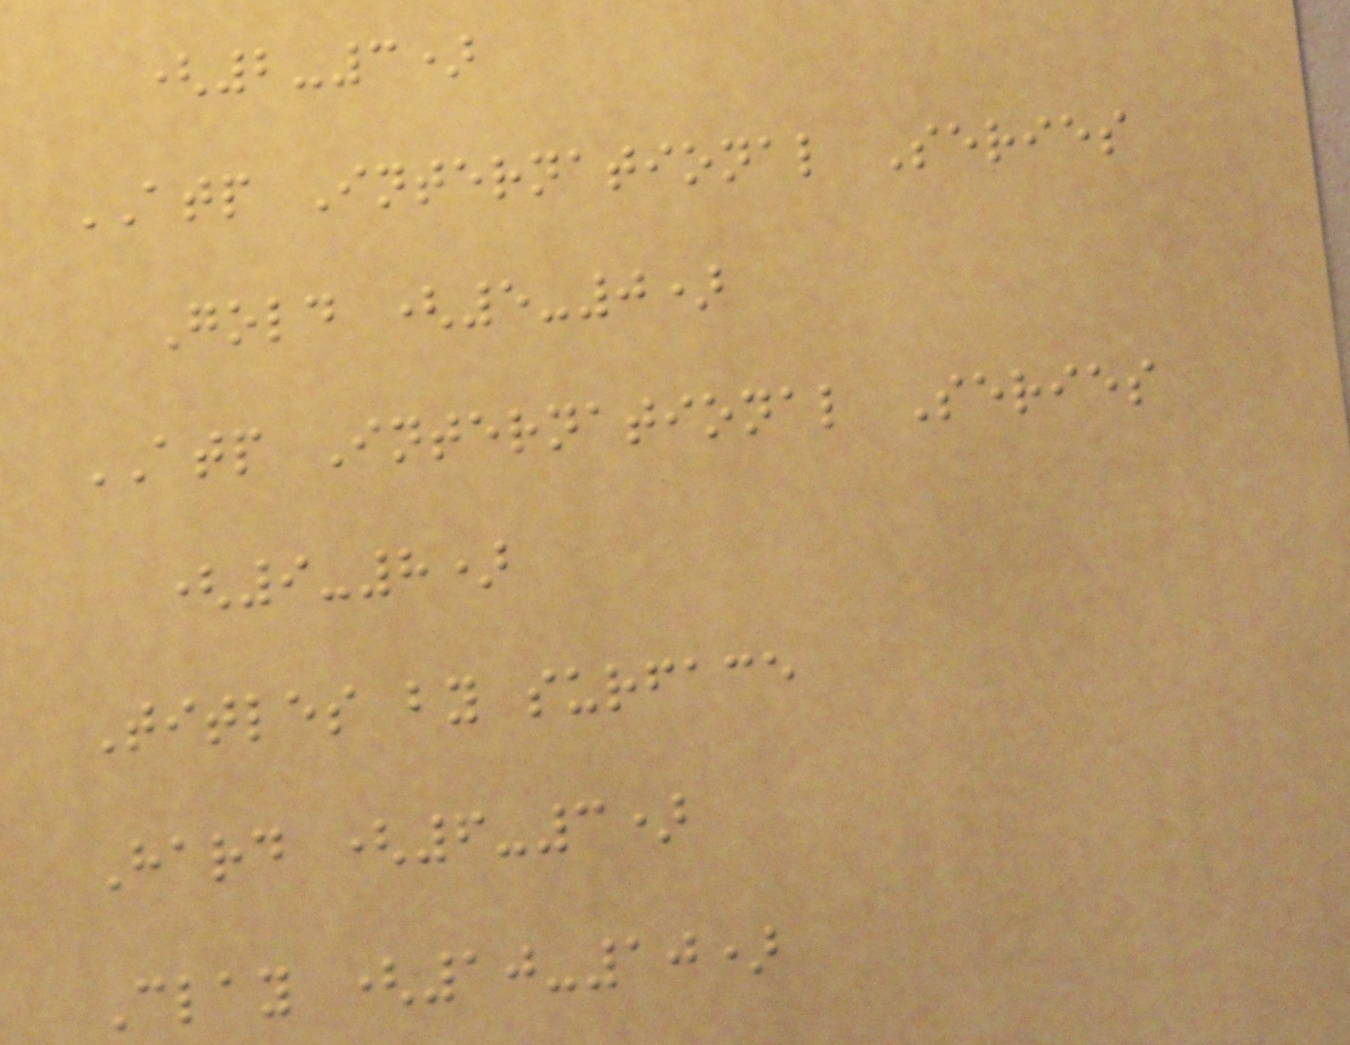(2-3)
ATP International Series
Gold (5-0)
ATP International Series
(9-8)
Titles by surface
Hard (6-3)
Clay (10-10)
